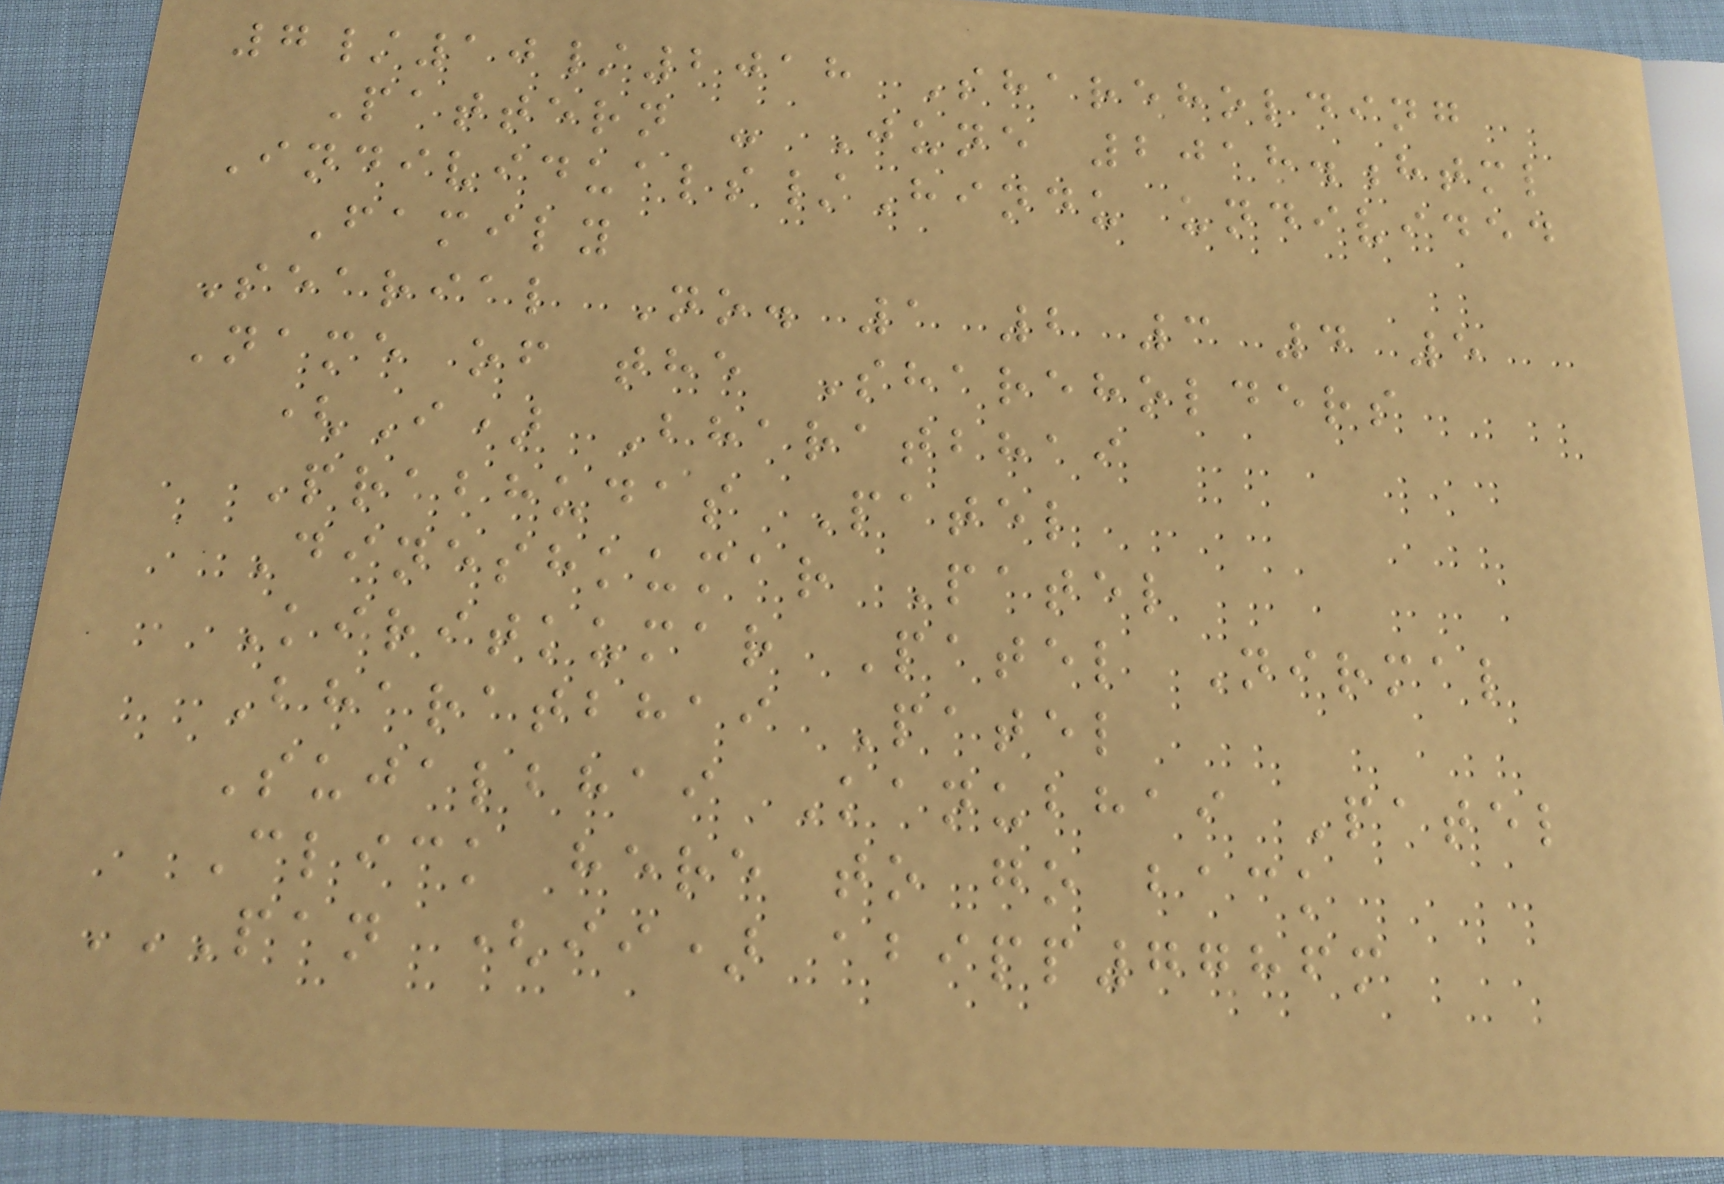7/10/2018 Shareholding
Pattern - June 2018.html
Individuals/Hindu undivided
Family
Searial No. 1 2 3 4 5
Name of the Shareholders
(I) Bharatbhai
Prabhudas Patel
Dineshkumar Patel
Kiritkumar Patel Nirmal
Bharatbhai Patel
Sujalbhai Kanubhai Patel
Click here to go back
PAN (II) ABIPP7786M
